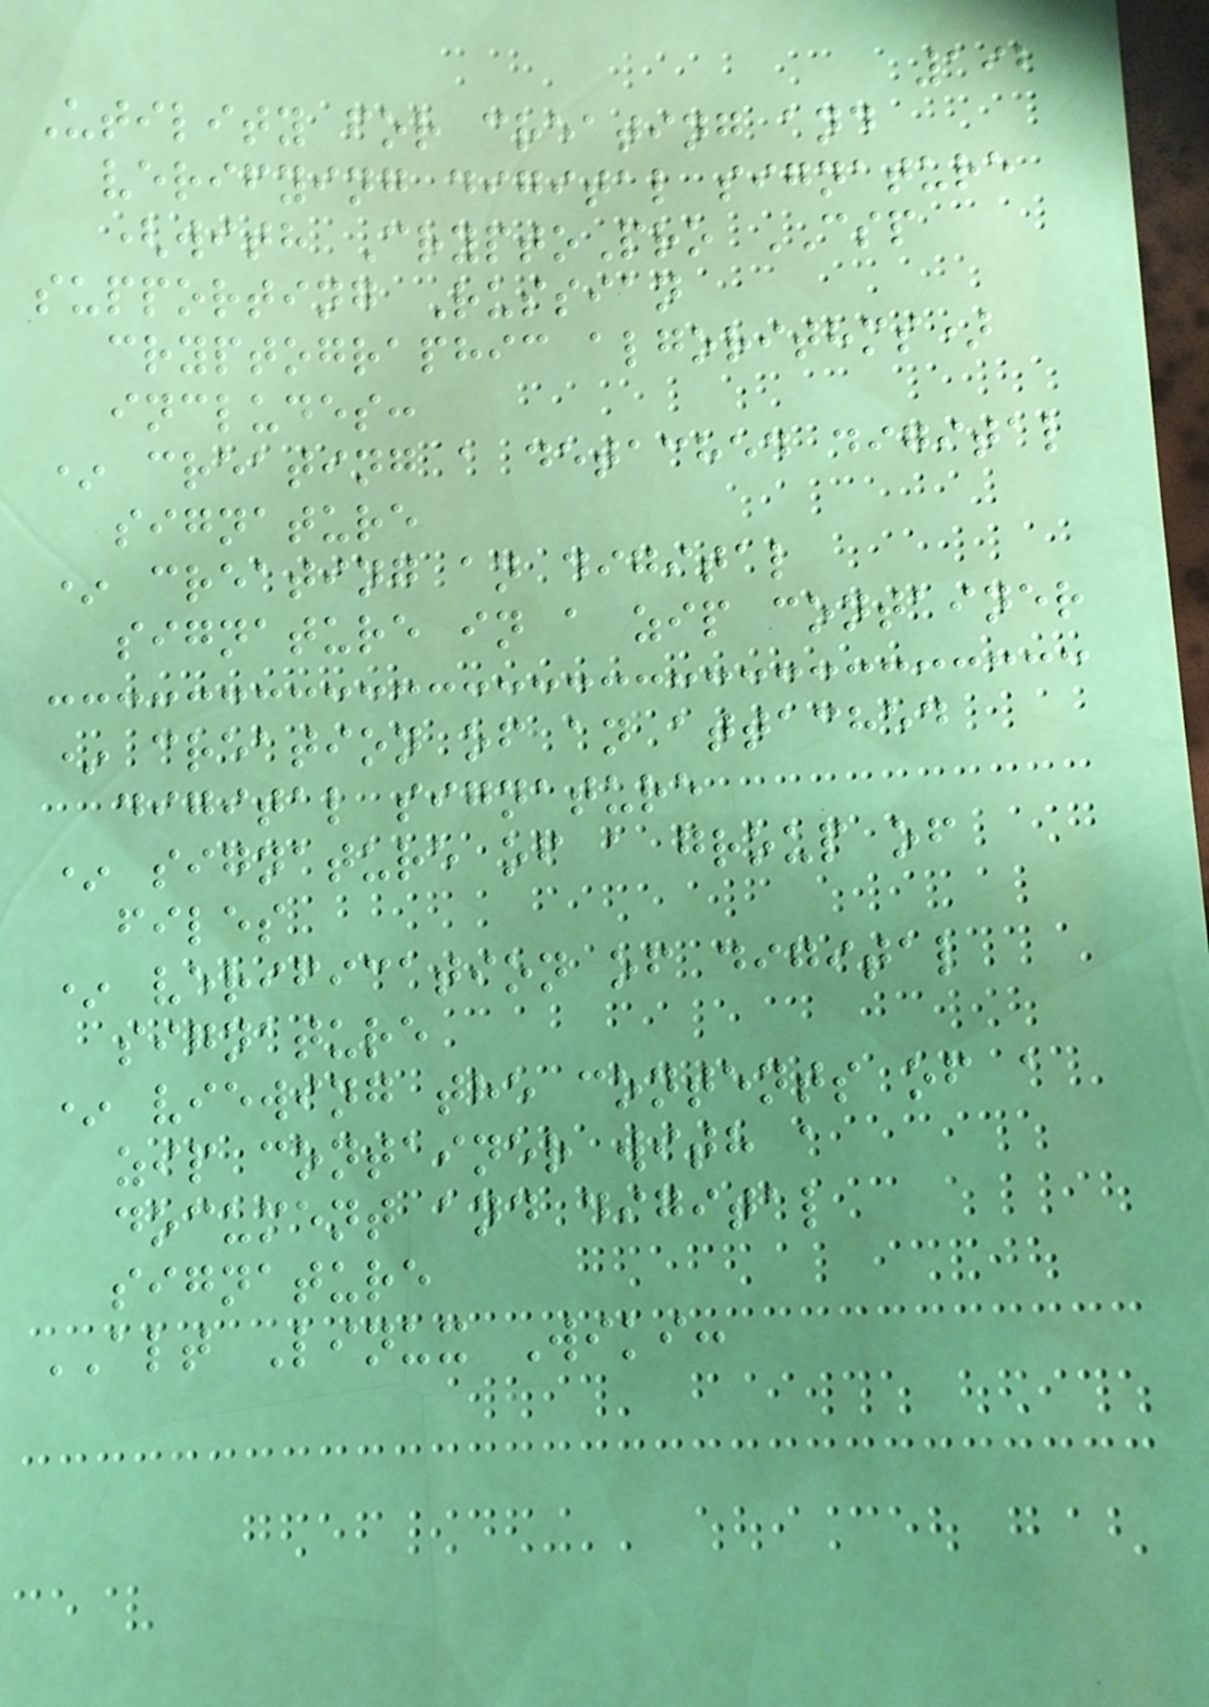192
Utility for creating and
verifying digital signature
(with CryptoPro CSP
supporting Russian
cryptographic algorithms)
includes:
* creating a detached digital
signature
* creating an digital
signature in a zip container
* creation of an attached
digital signature
* signature of a group of
files
* verification of digital
signature
* viewing the contents of a
zip container with a
document and digital
signature
ALT Linux Wiki:
